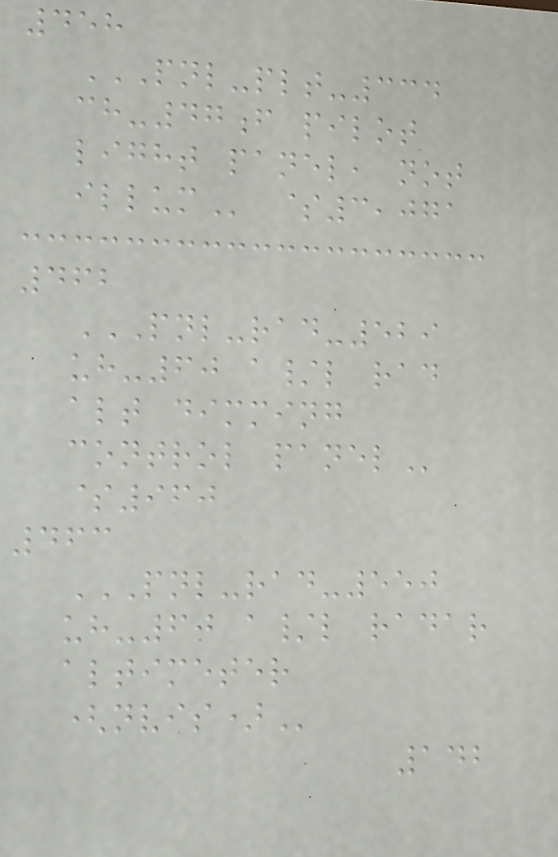458
PNL-PLT-334
CH-47F PILOT
LIGHT PANEL, NOT
ILLUM $3,071
462
PNL-RAD-529
UH-60 A/L RAD
ALT DIMMING
CONTROL PANEL
$960
463
PNL-RAD-550
UH-60 A/L RADAR
ALTIMETER
(NVIS)
142
